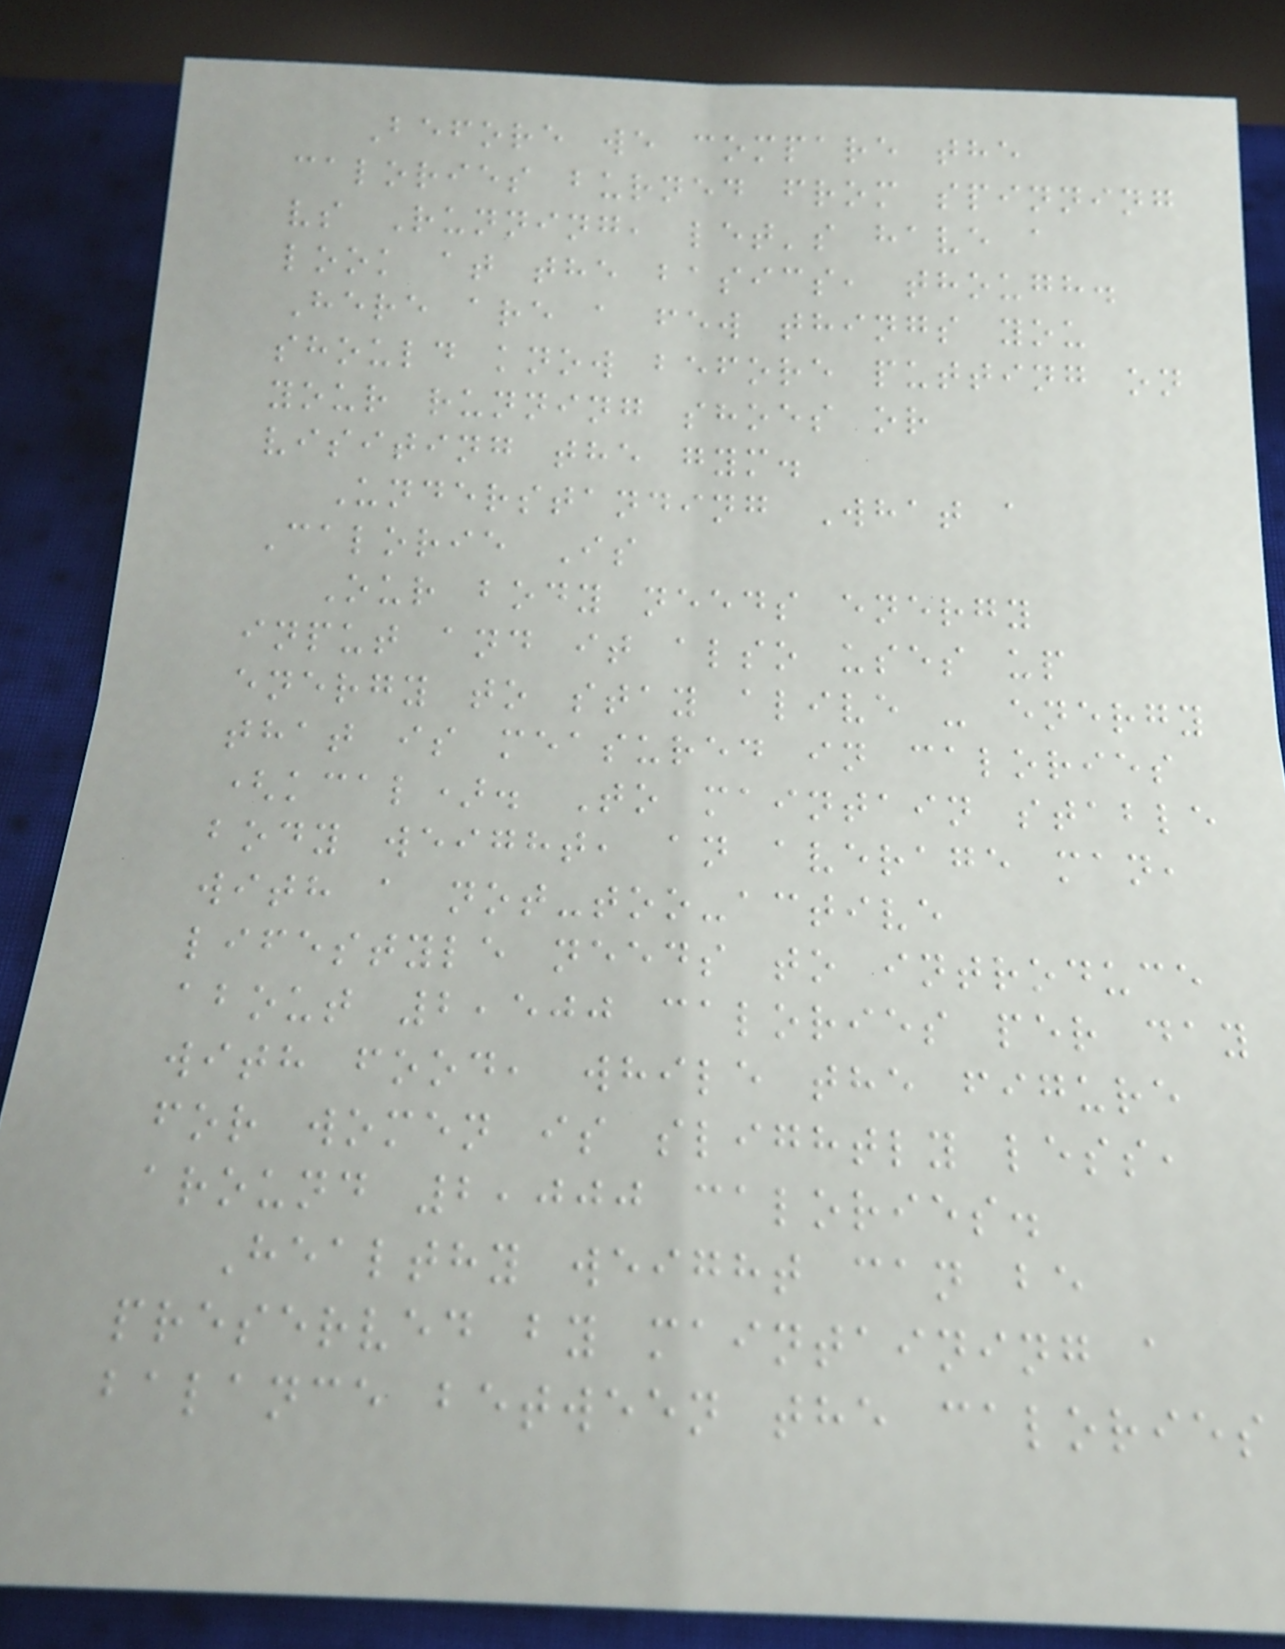Before we compare the
calories burned from spinning
vs Running, let's have a
look at the basics, though.
Here are a few things you
should know before putting on
your running shoes or
visiting the gym.
Understanding What a
Calorie Is
Our body needs energy
input and it also uses up
energy to stay alive - energy
that is measured in calories
(kcal). To maintain stable
body weight, an average man,
with a not-too-active
lifestyle needs to introduce
about 2,500 calories per day
with food, while the figure
for women is slightly less,
around 2,000 calories.
Healthy weight can be
preserved by maintaining a
balance between the calories
